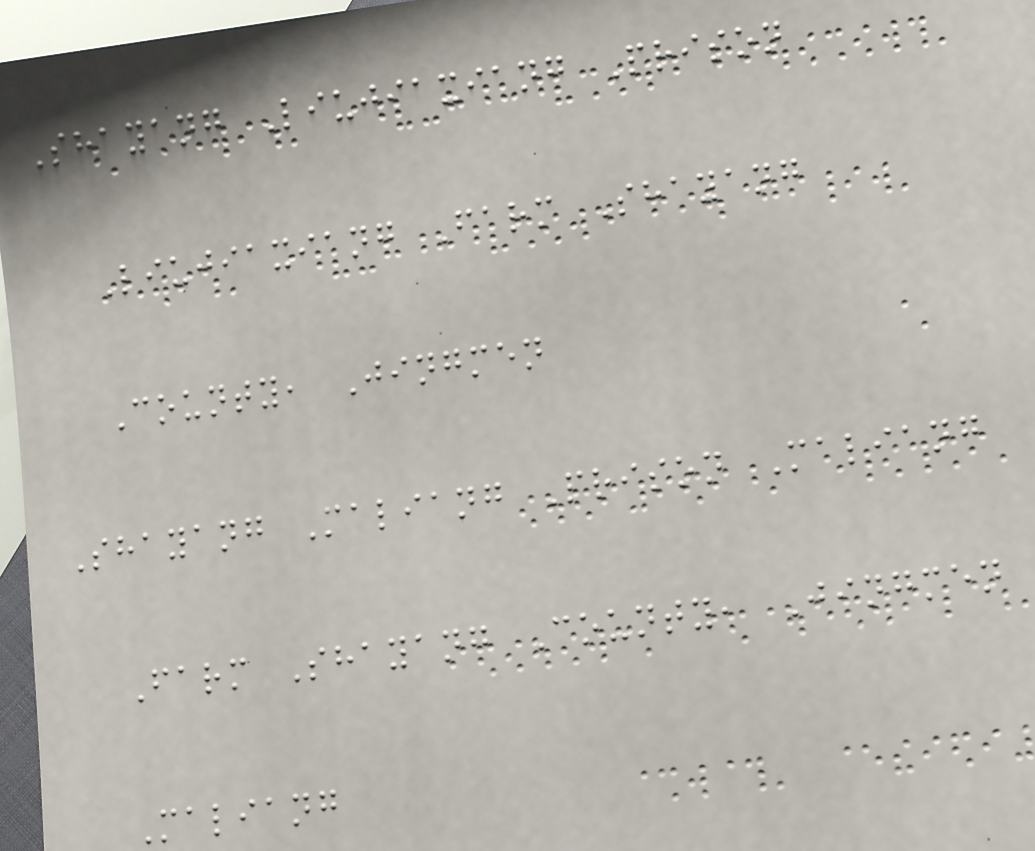Shayang Liujiaxiang Prison
Liujiaxiang Farm Shayang
County, Jingmen
Shayang Maliang Prison Maliang
Farm Shayang County, Jingmen
Maliang
